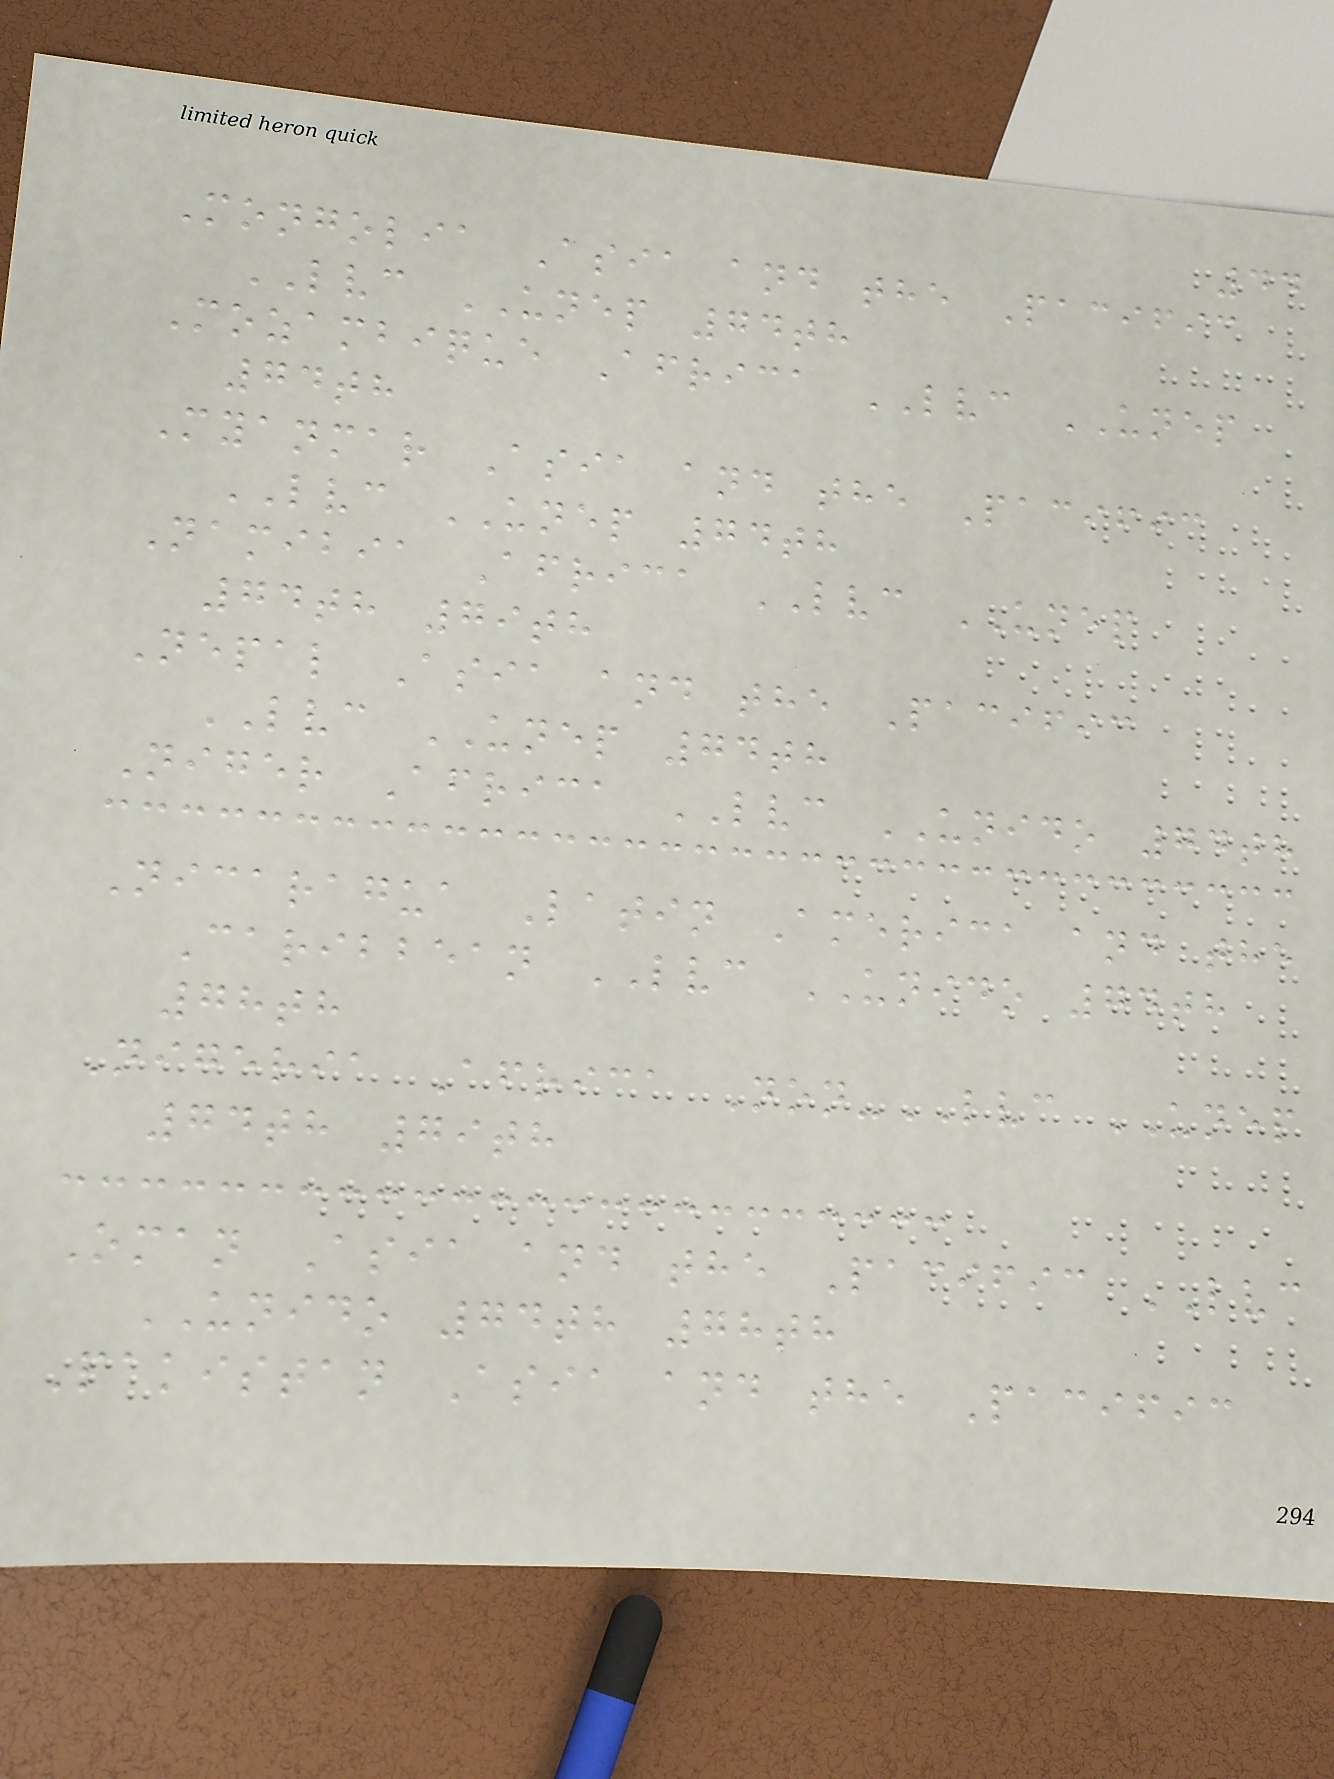44
Mongolia Asia and the Pacific
LVC UNEP 74th
Mozambique Africa LVC UNEP
74th
Myanmar Asia and the Pacific
LVC UNEP 74th
Namibia Africa LVC UNEP
74th 79th
Nepal Asia and the Pacific
LVC UNEP 74th
Niger Africa LVC UNIDO 74th
Nicaragua Latin America and the
Caribbean LVC UNIDO 74th
78th
Nigeria Africa Non-LVC UNEP
74th 79th
Oman Asia and the Pacific LVC
UNIDO 74th 78th
Pakistan Asia and the Pacific
